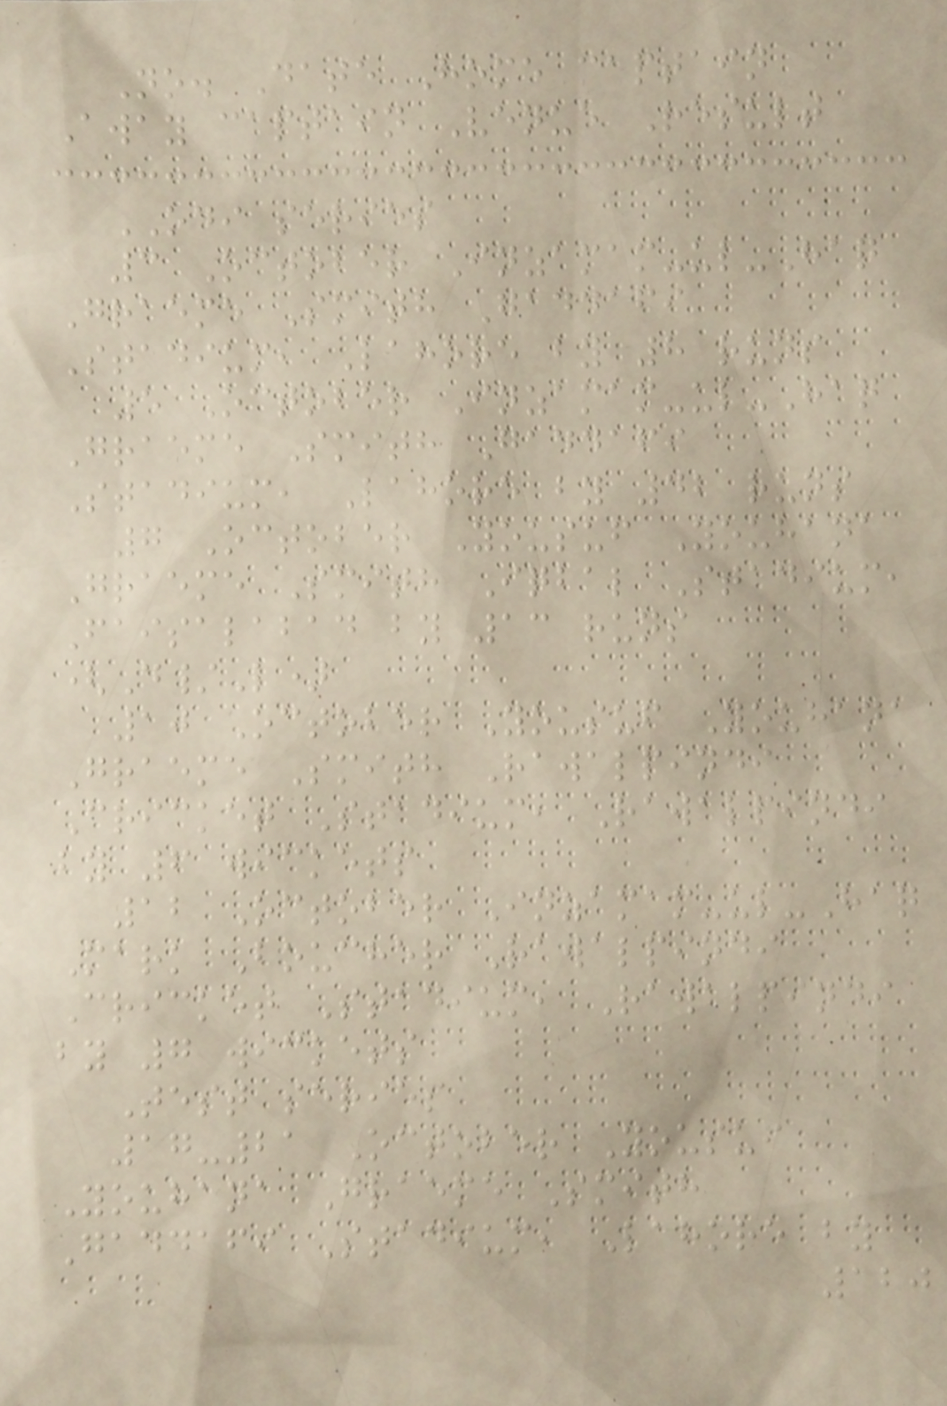No. Date Home captain
Away captain Venue Result
ODI series
3 October Inzamam-ul-Haq
Graeme Smith Gaddafi
Stadium, Lahore by 8 runs
5 October Inzamam-ul-Haq
Graeme Smith Gaddafi
Stadium, Lahore by 42 runs
7 October Yousuf Youhana
Graeme Smith Iqbal Stadium,
Faisalabad by 13 runs
(D/L)
10 October Yousuf Youhana
Graeme Smith Rawalpindi
Cricket Stadium, Rawalpindi
by 6 wickets
12 October Inzamam-ul-Haq
Mark Boucher Rawalpindi
Cricket Stadium, Rawalpindi
by 7 wickets
Test series
17-21 October Yousuf
Youhana Graeme Smith
Gaddafi Stadium, Lahore by
120
